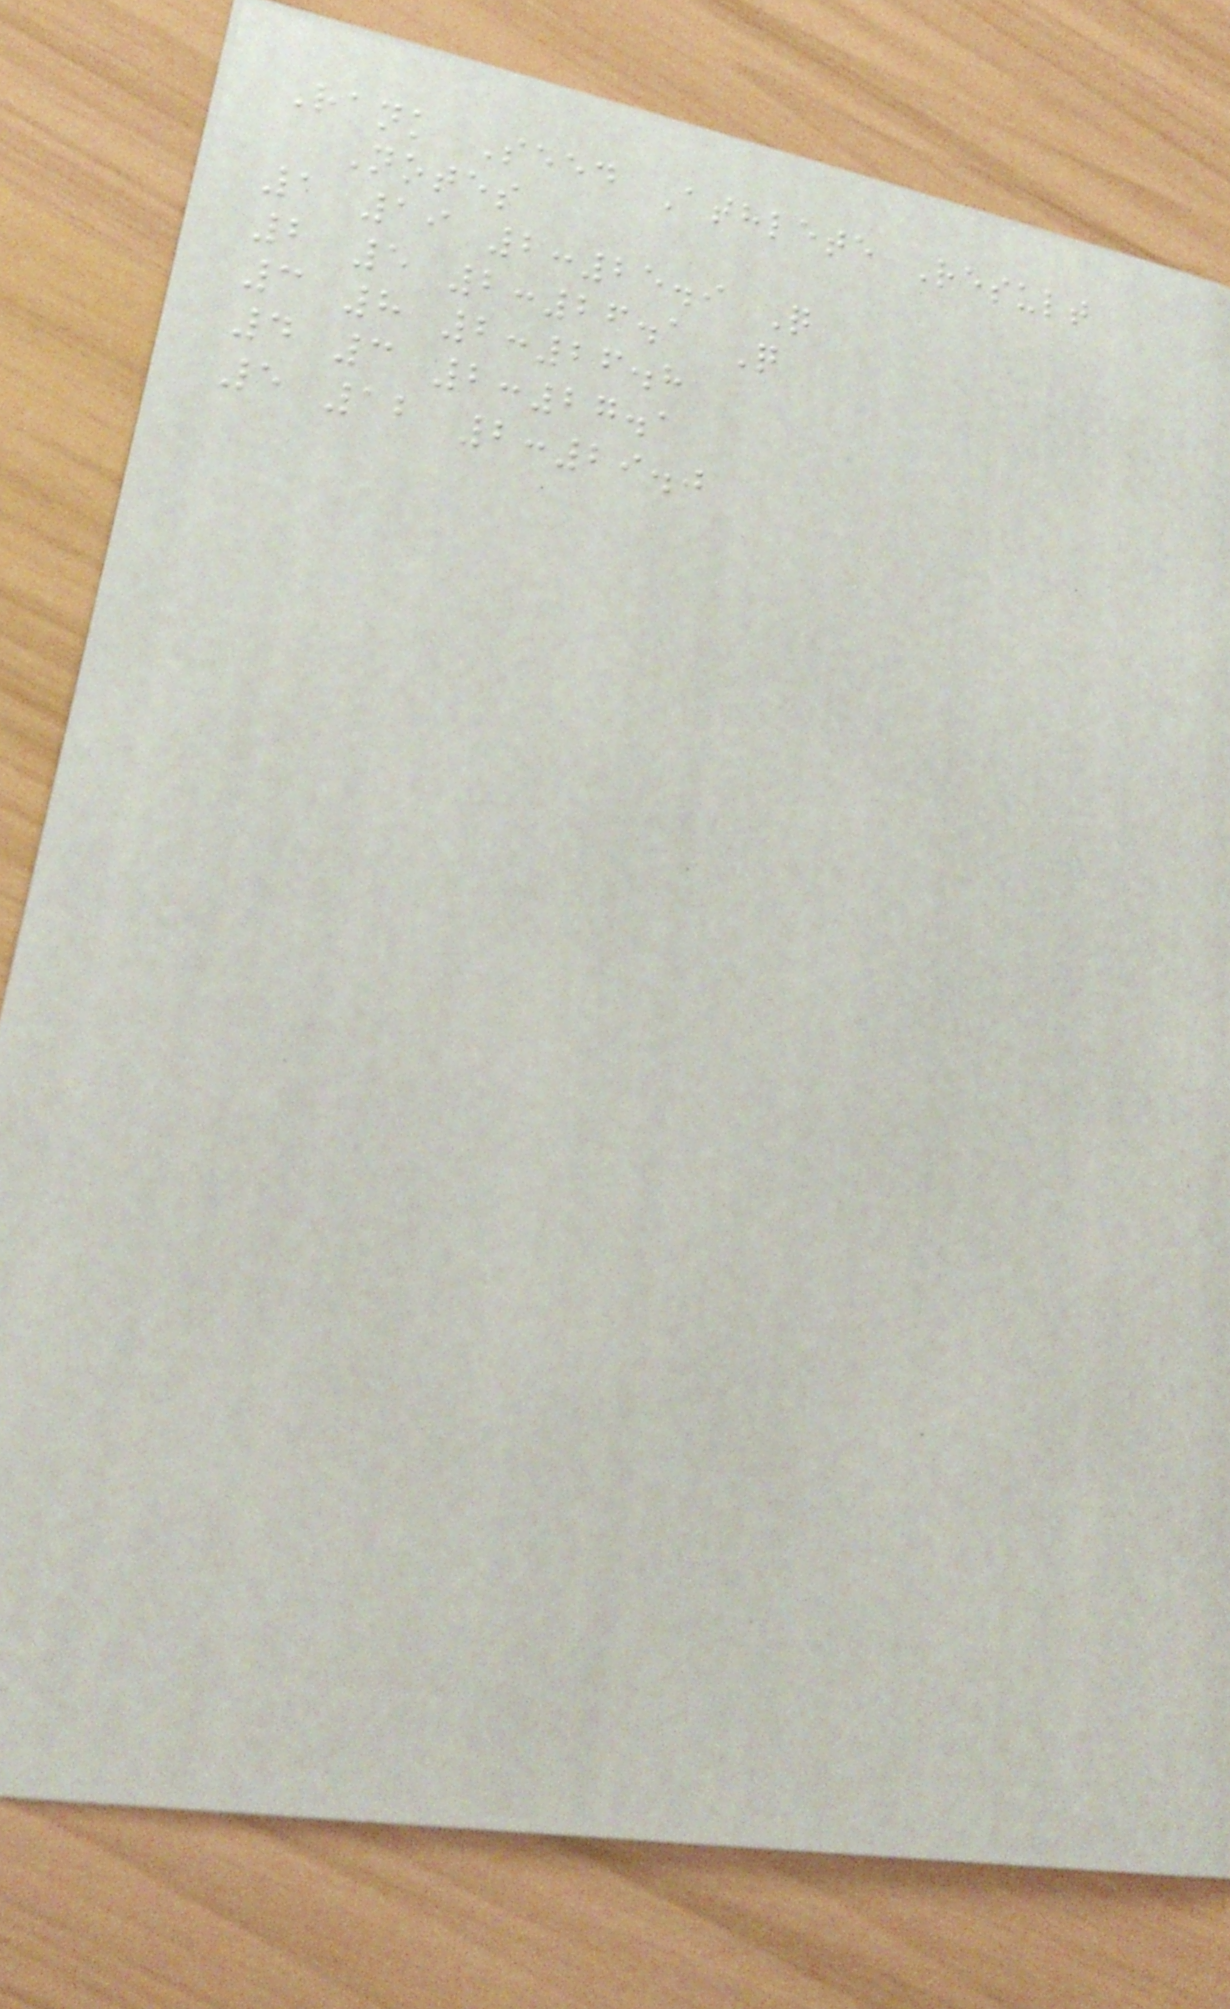Rank Seed Athlete Result
Notes
1 19 2:25.9 Q
2 5 2:26.1 Q
3 8 2:26.8
4 3 2:27.1
5 12 2:29.0
